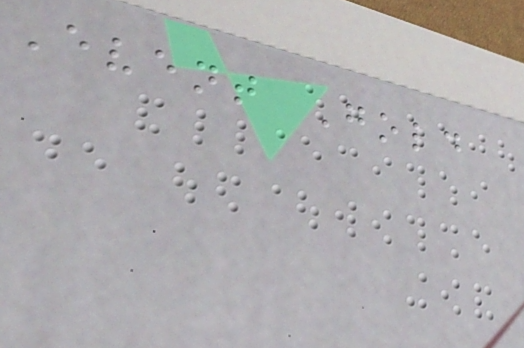Event Gold
